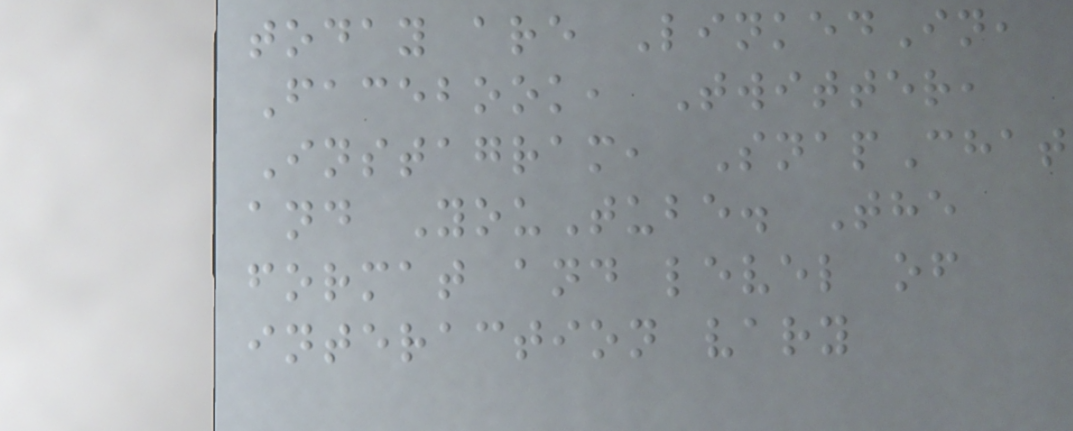today are LinkedIn,
Facebook, Twitter,
Instagram, SnapChat
and YouTube. The
format and level of
interaction vary
